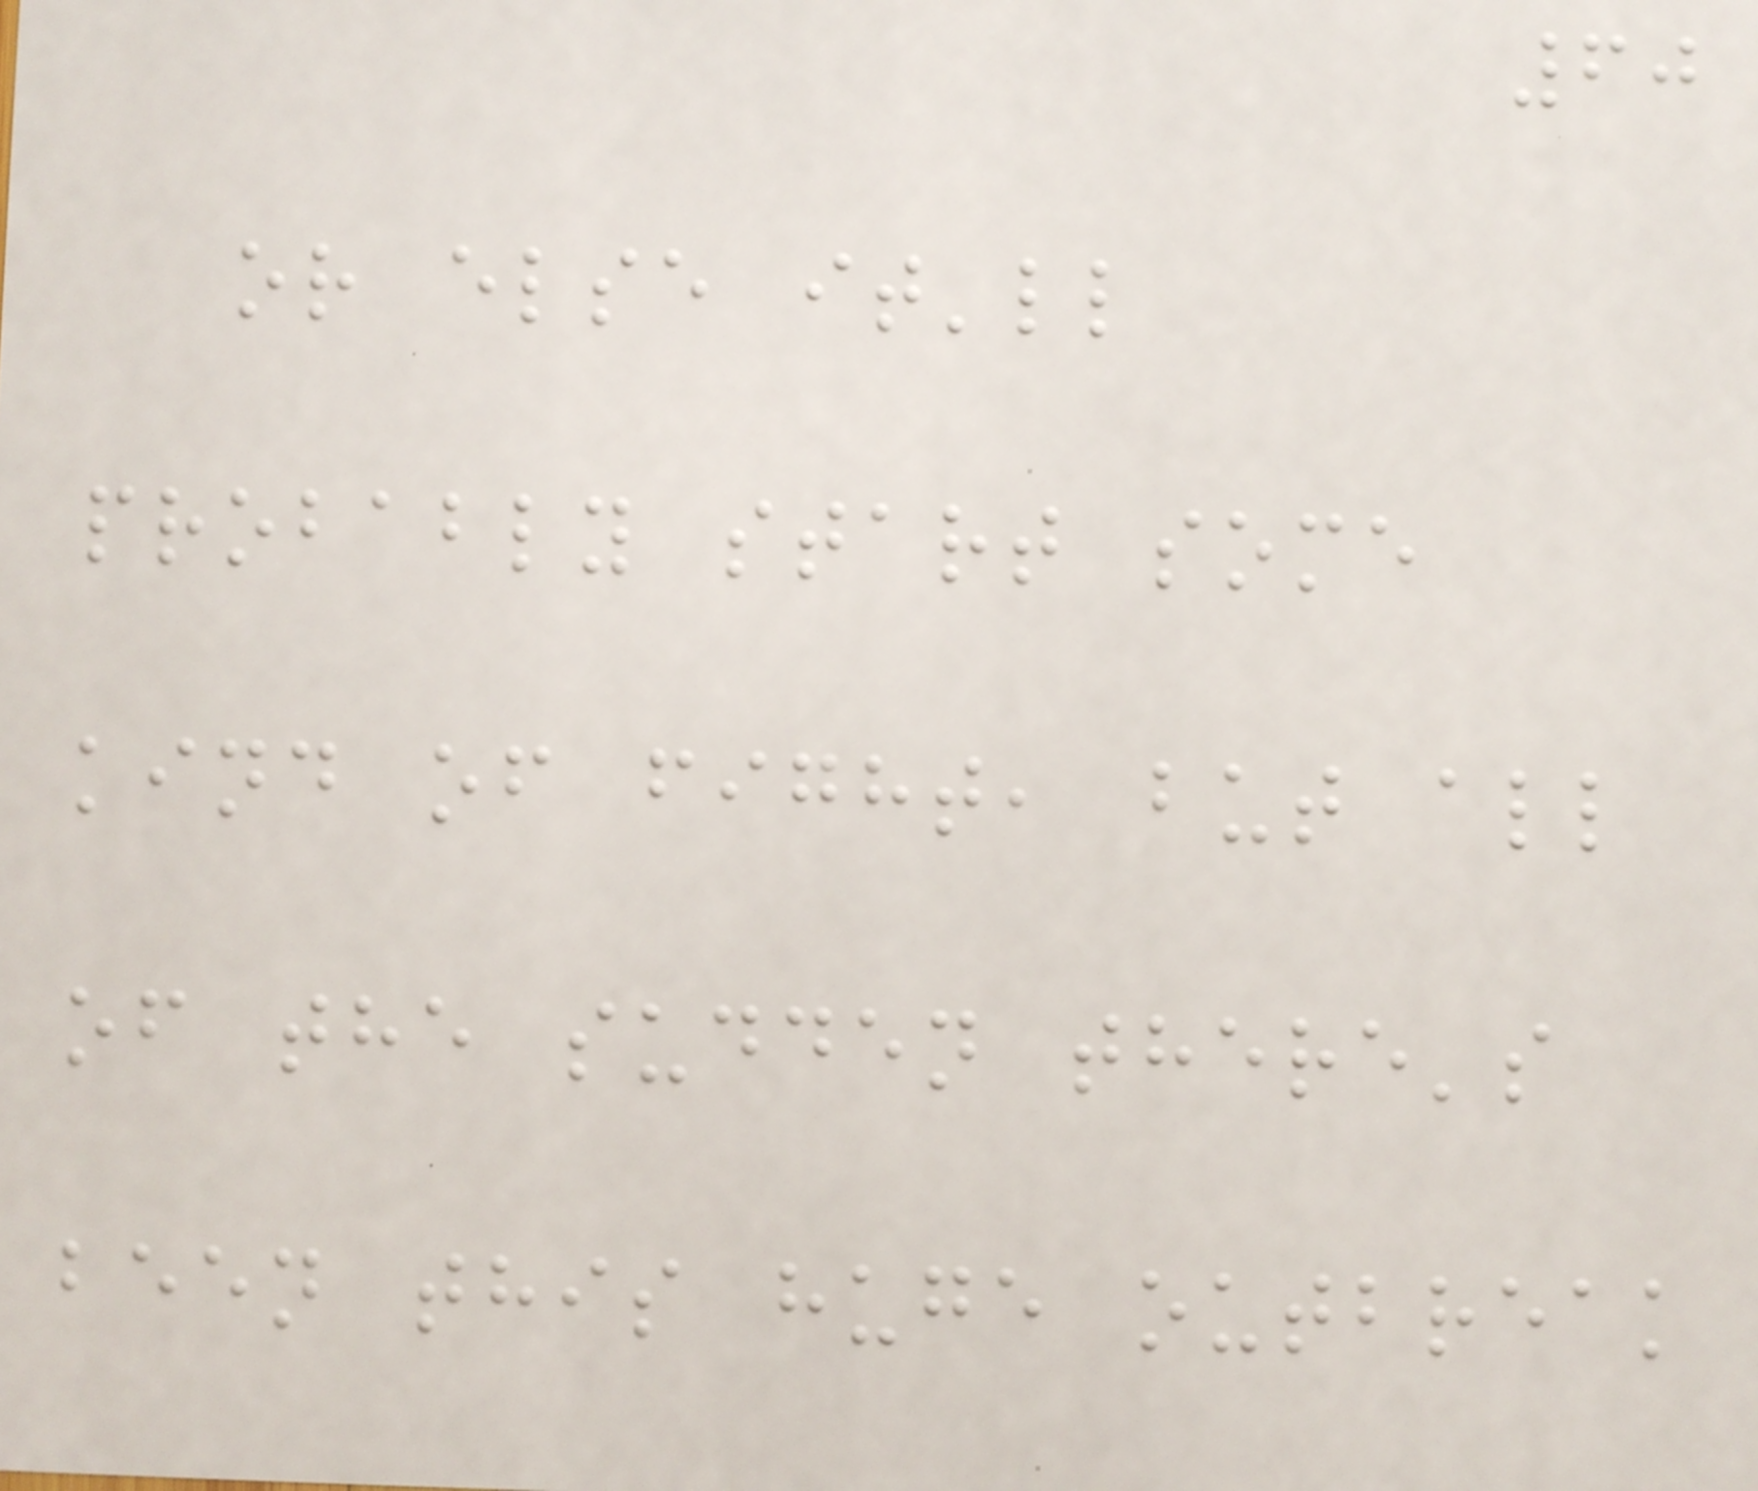60
or else it'll
probably start some
kind of fight, but all
of the sudden there's
been this huge outbreak
